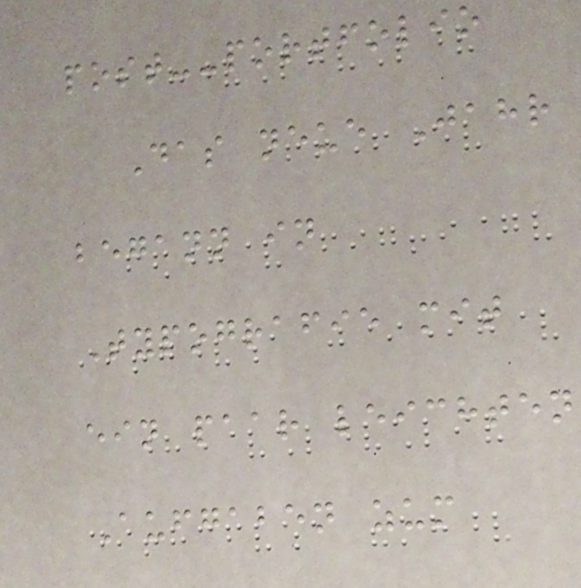post--portfolio
Das neue Jahr
begann in
Typografie mit
ein paar leichten
Aufgaben zum
